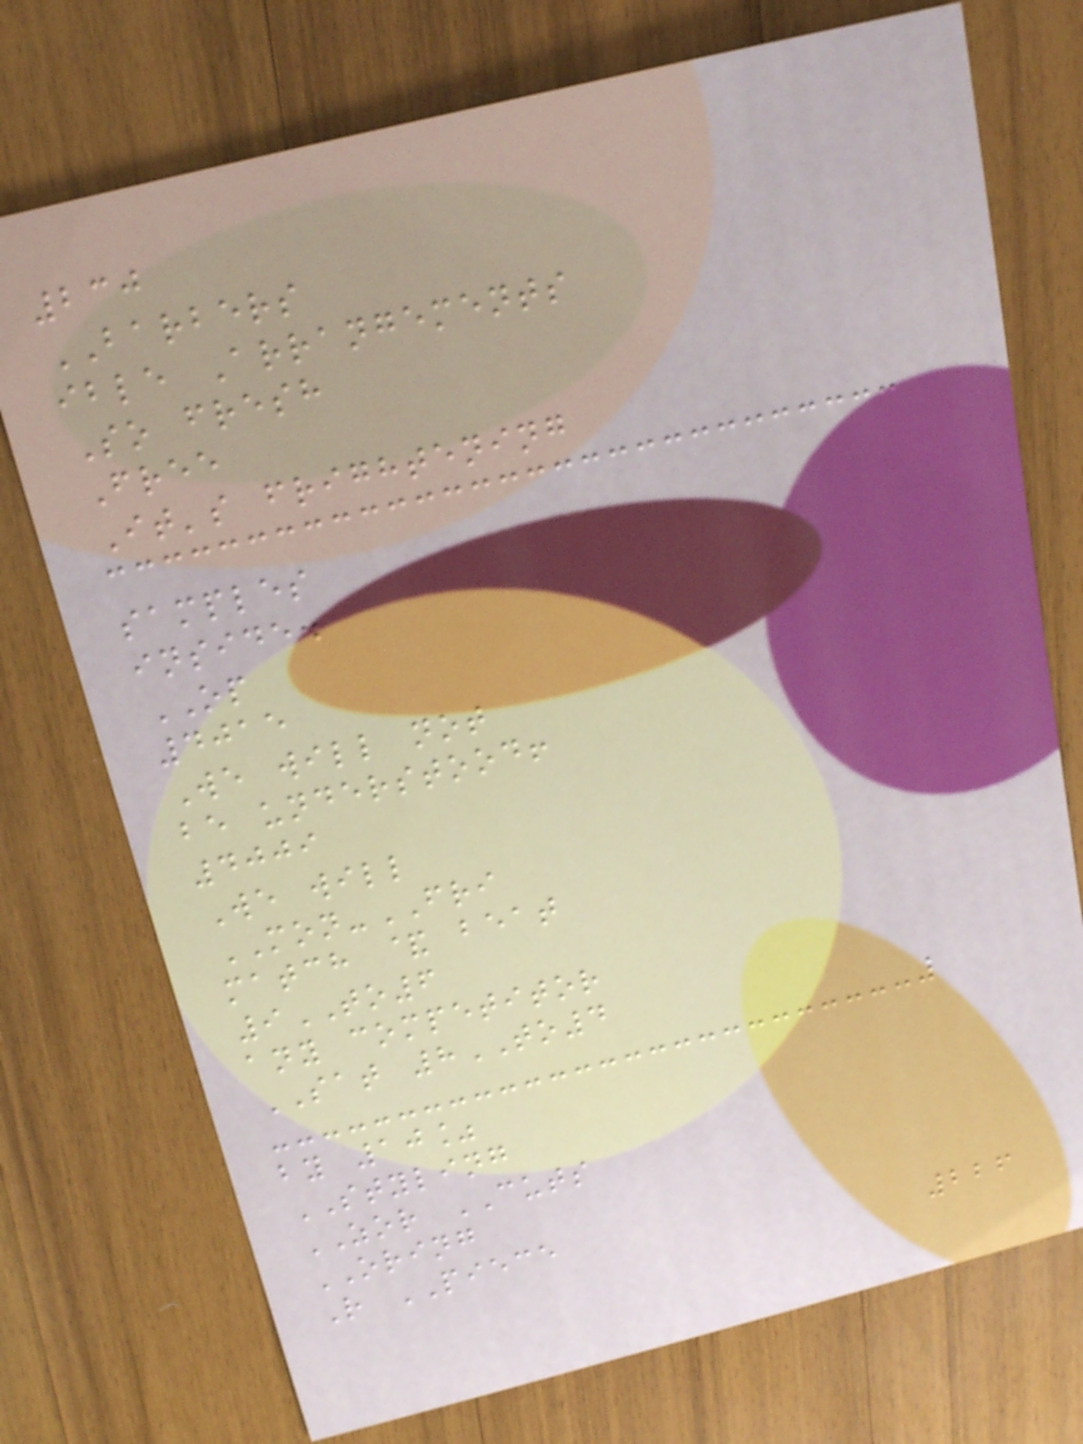230
BARBERS
ible Arrangements
So fresh
Free
It's frightening
samples
inside.
OP
4015
We will not
be understood!
4009
We will
MON-FRI
match & beat
9TO6
any competitor
SAT 8TO4
by 10%
STYLING
ZOR CUTS
ORING
R PIECE
226
